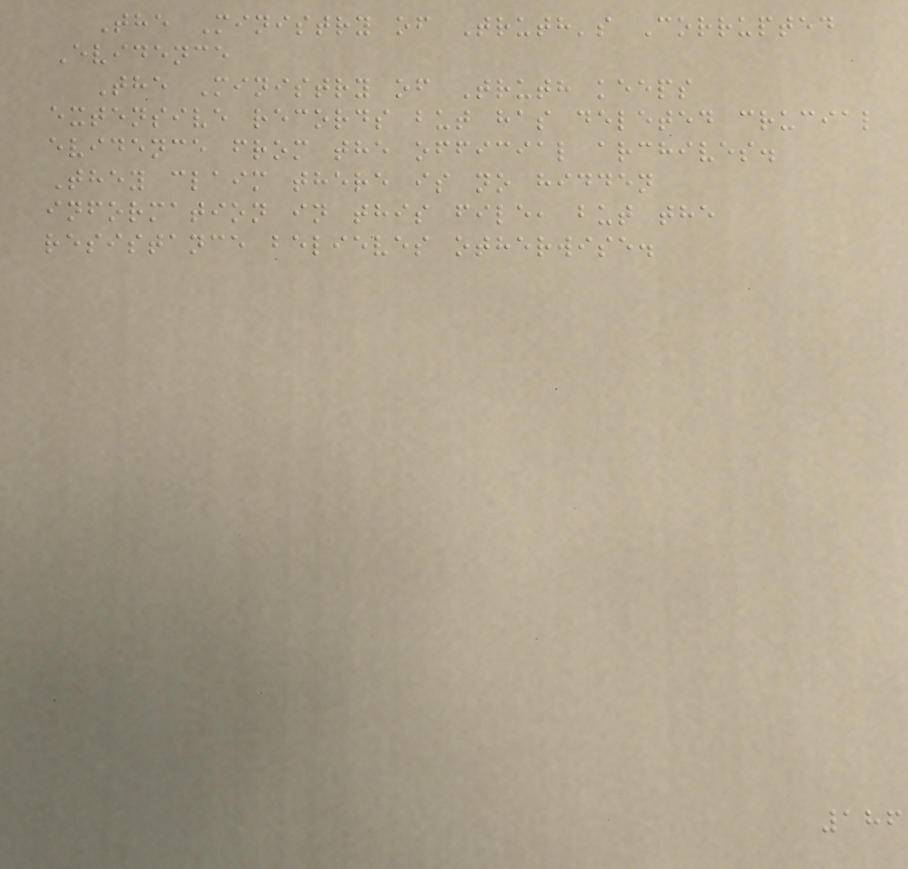The Ministry of Truth's Corrupted
Evidence
The Ministry of Truth keeps
extensive records but has deleted crucial
evidence from the official archives.
They claim there is no hidden
information in this file, but the
resistance believes otherwise.
186
